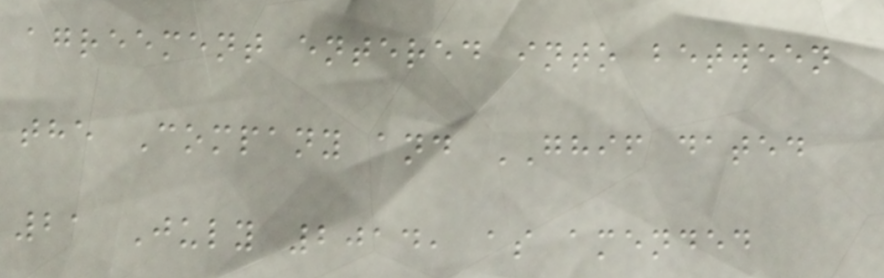agreement entered into between
the Company and GHIF dated
21 July 2014, as amended
